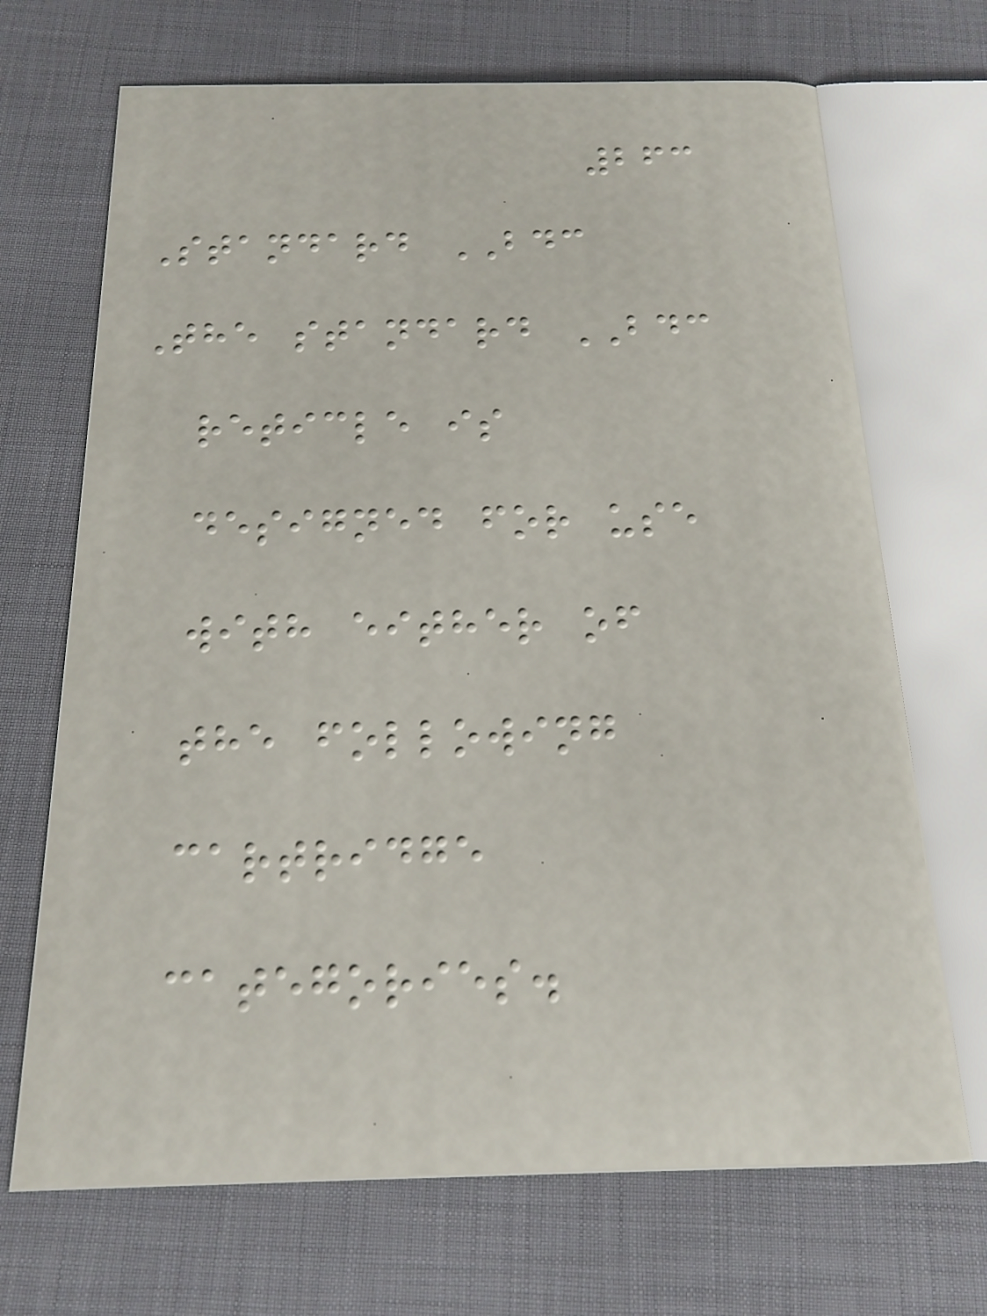263
Standard BDC
The standard BDC
reticle is
designed for use
with either of
the following
cartridge
categories.
